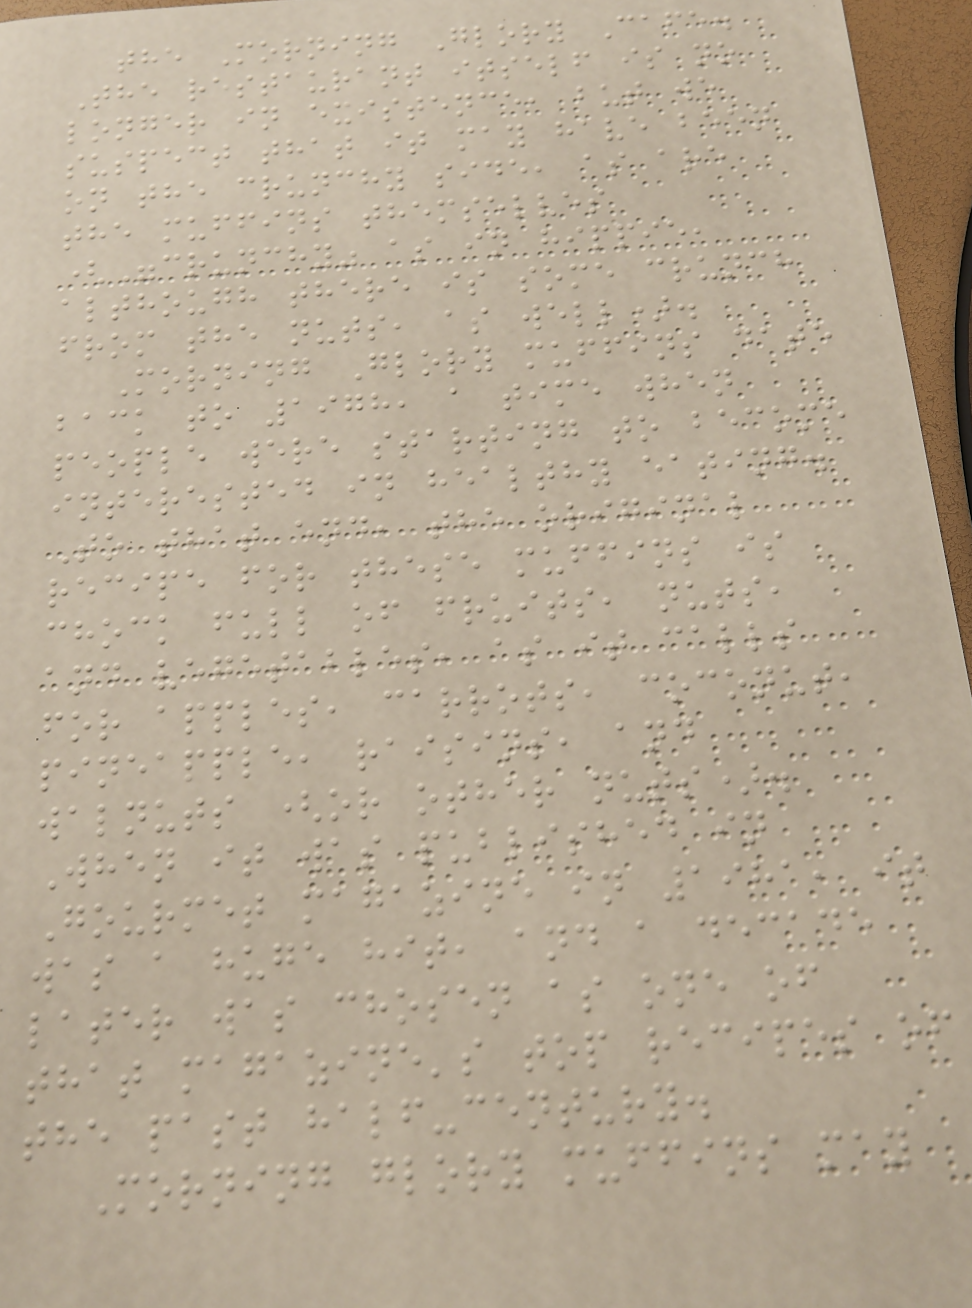the Morning Glory Cafe.
The restaurant itself is no
longer in existence, but we
suspect that it may have been
on the crunchy side, as are
the muffins themselves
("crunchy" as in hippie,
although there is some crunch
from the nuts, as well).
Morning Glory muffins date
back to 1978, a time when
people were starting to become
interested in healthy eating.
To that end, the original
recipe for these muffins is
chock full of fruits, nuts,
and vegetables, as it calls
for apples, carrots, coconut,
pineapple, raisins, and
walnuts (or other nuts).
When it was published in
Gourmet magazine in 1981, it
was a huge hit, and a decade
later was chosen as one of
that magazine's top recipes of
the past half-century.
Morning glory muffins may
